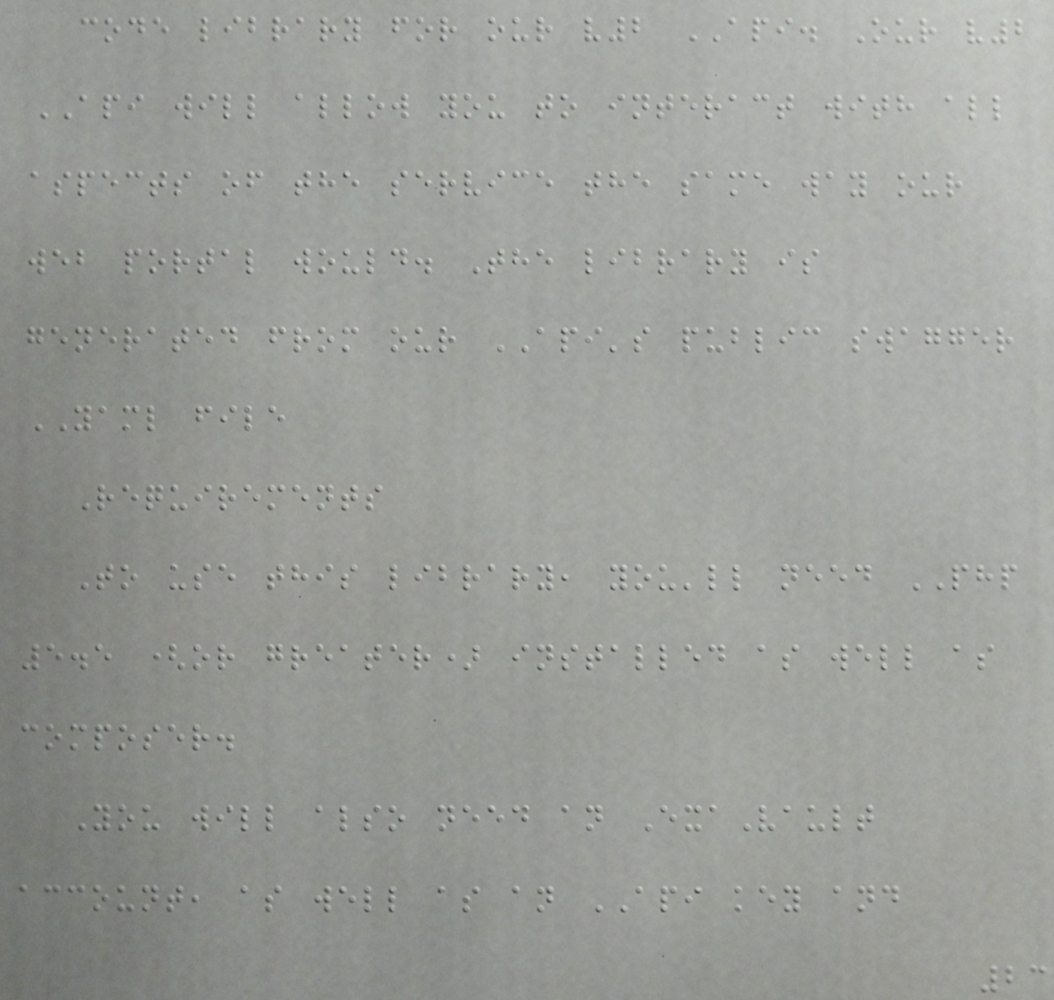code library for our v2 API. Our v2
API will allow you to interact with all
aspects of the service the same way our
web portal would. The library is
generated from our API's public swagger
YAML file
Requirements
To use this library, you'll need PHP
5.5 (or greater) installed as well as
composer.
You will also need an ExaVault
account, as well as an API key and
23
